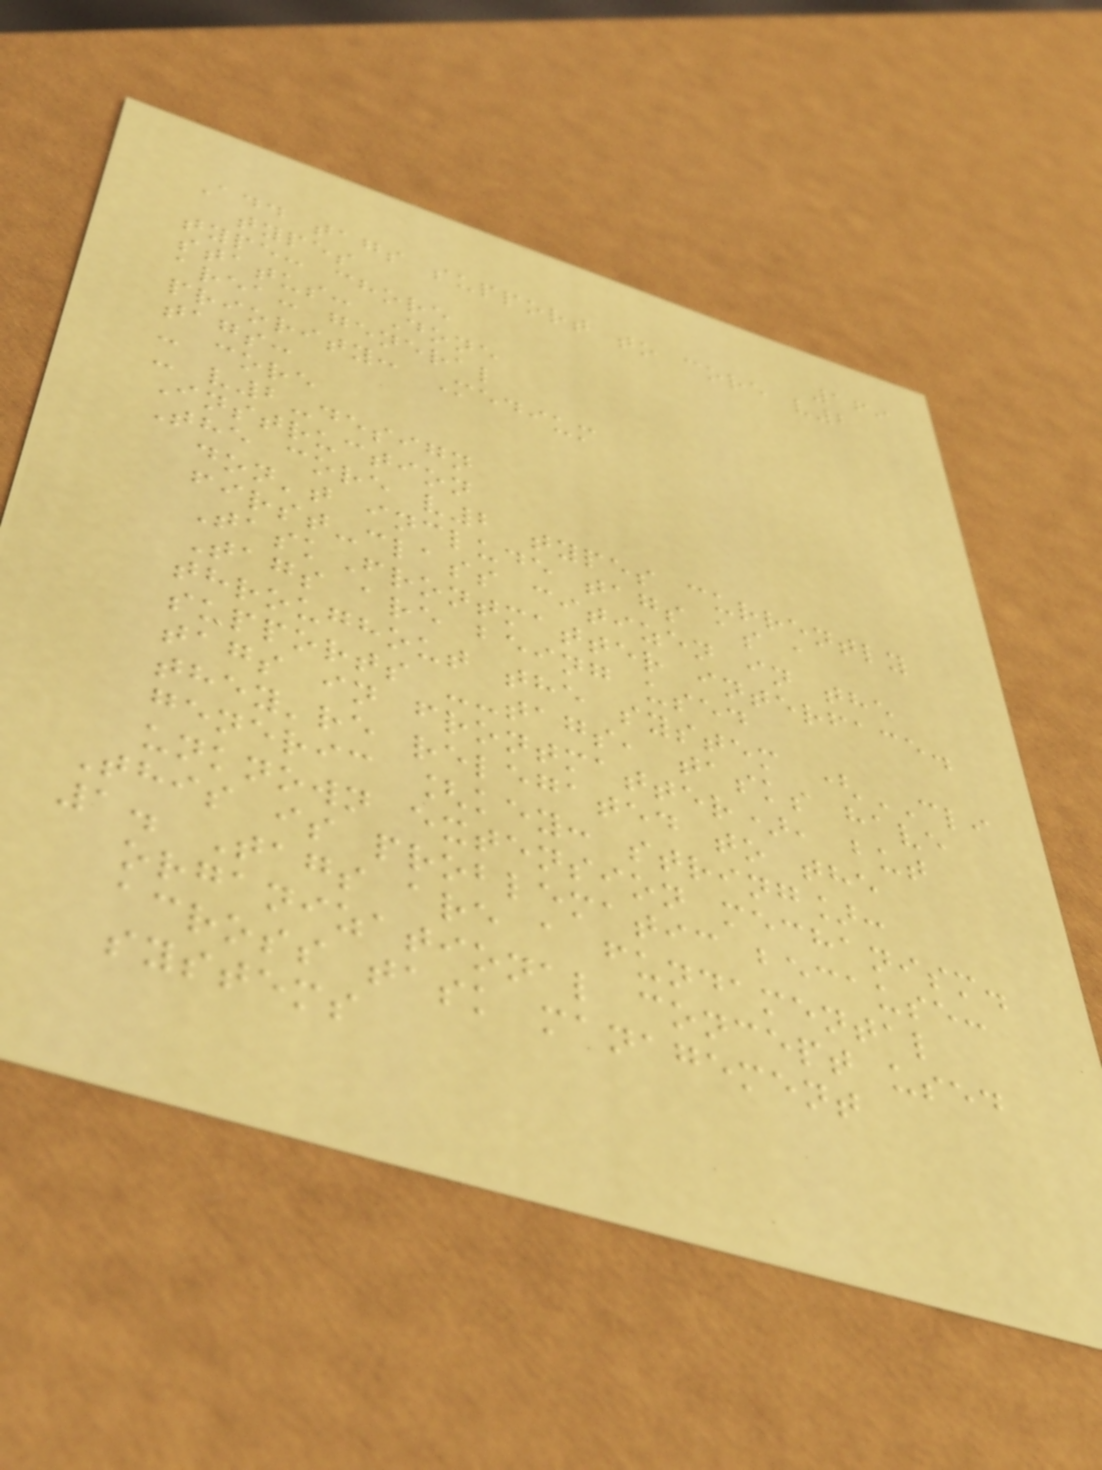169
Add tags support to core v2
types
type: chore
status: Done
area: general
priority: Medium
tags:
- core
- v2-design
Instruction
The core v2 types currently
don't include tags as a
first-class citizen in the
TaskFrontmatter interface.
Tags are being used
throughout the system (CLI
supports --tags, tasks have
tags in frontmatter), but
they're relegated to the
generic [key: string]:
unknown extension mechanism.
This is problematic because:
1. Tags are a fundamental
organizational concept used
across task management
systems
